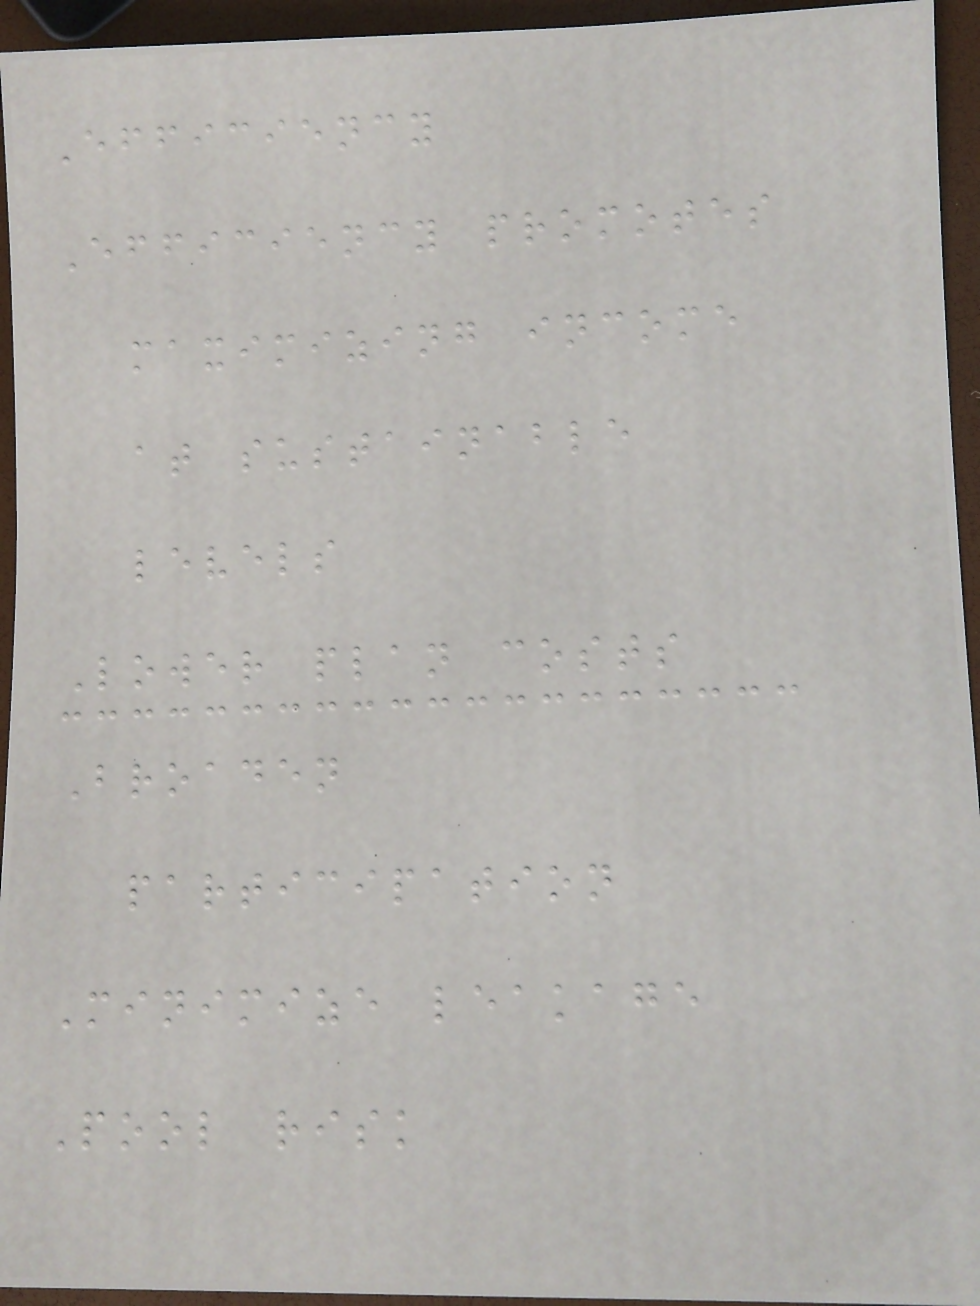Efficiency
Efficiency promotes
maximizing income
at sustainable
levels
Lower plan costs
Broaden
participation
Minimize leakage
Pool risk
